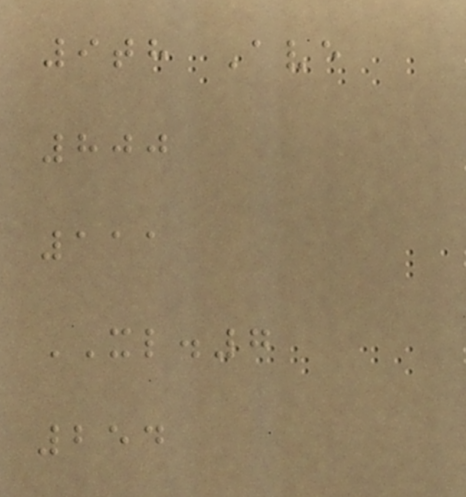9th Ave
800
111
XL.7
254
